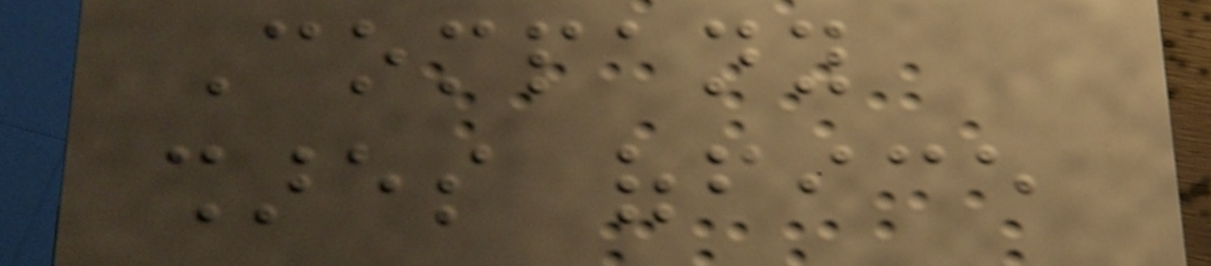Company
shares office
